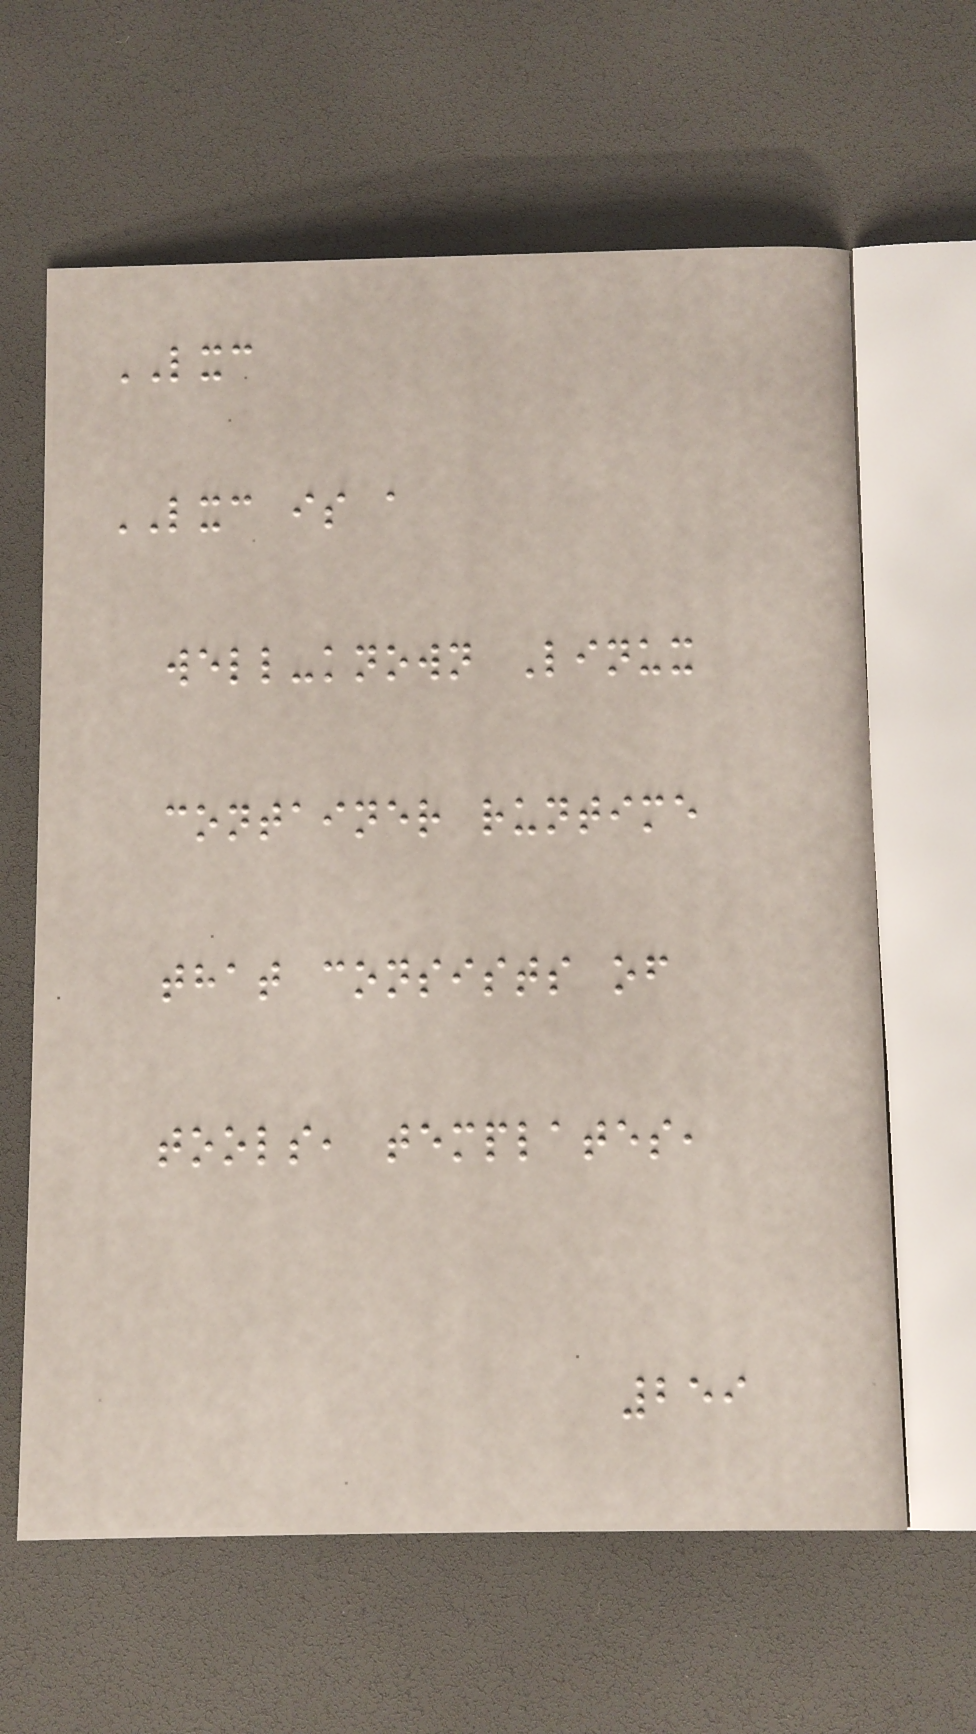LXC
LXC is a
well-known Linux
container runtime
that consists of
tools, templates,
259
